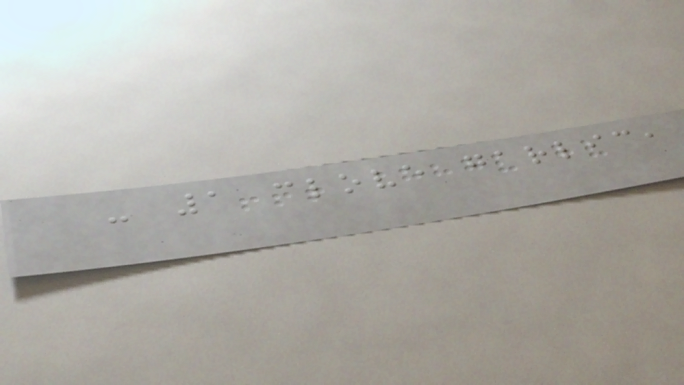- 1 clove garlic,
